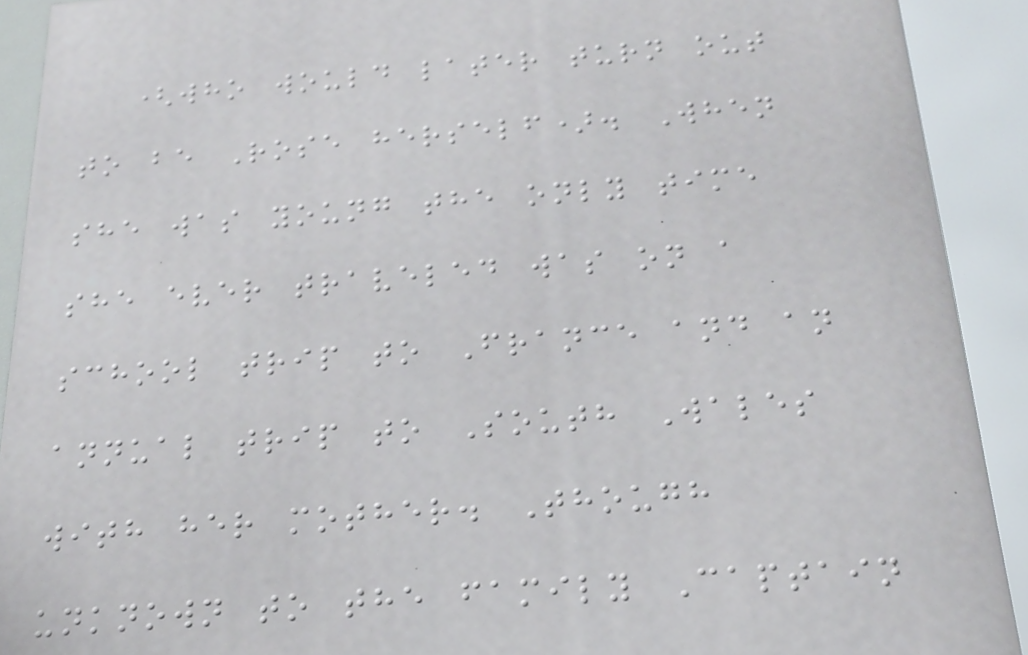(who would later turn out
to be Rose herself). When
she was young the only time
she ever traveled was on a
school trip to France and an
annual trip to South Wales
with her mother. Though
unknown to the family Captain
